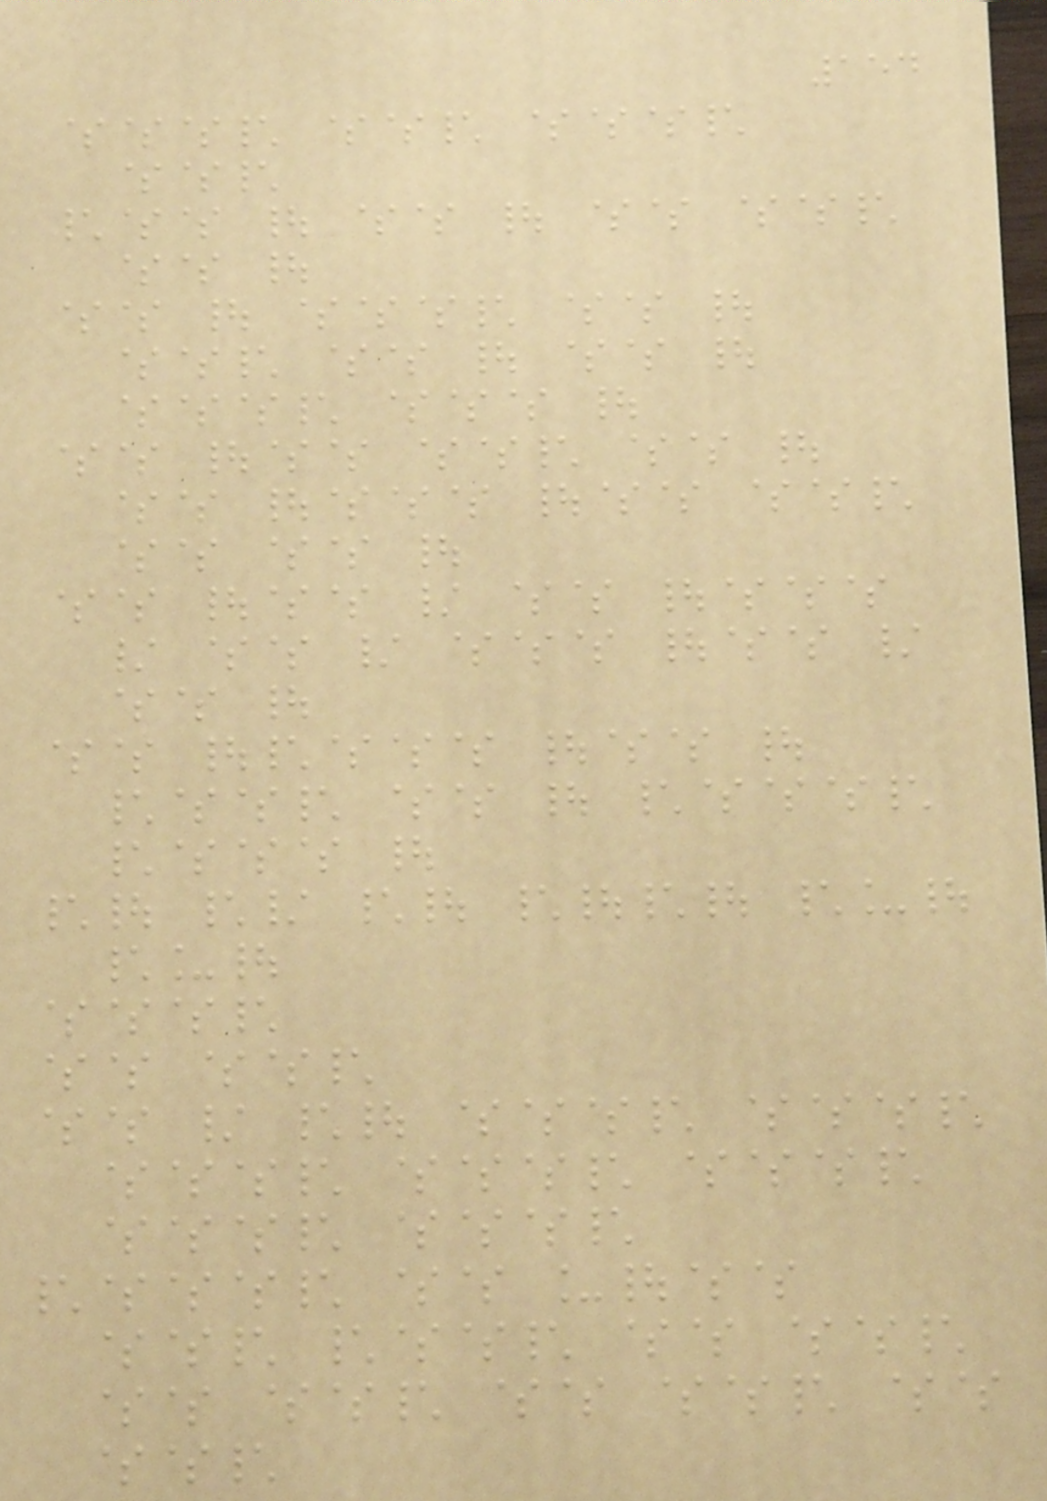154
$$$\ $$\ $$$\
$$\
\$$ | $$ | $$ $$\
$$ |
$$ | $$$\ $$ |
$$\ $$ | $$ |
$$$\ $$$ |
$$ |$$ $$\ $$ |
$$ |$$$ |$$ $$\
$$ $$ |
$$ |$$ / $$ |$$$
/ $$ / $$$ |$$ /
$$ |
$$ |\$$$ |$$ |
\$$\ $$ | \$$$\
\$$$ |
\| \/ \| \|\| \_|
\_|
$$$\
$$ $$\
$$ / \| $$$\ $$$\
$$$\ $$$\ $$$\
$$$\ $$$\
\$$$\ $$ _|$$
$$\ \$$\ $$ $$\
$$ $$\ $$ $$\ $$
$$\
